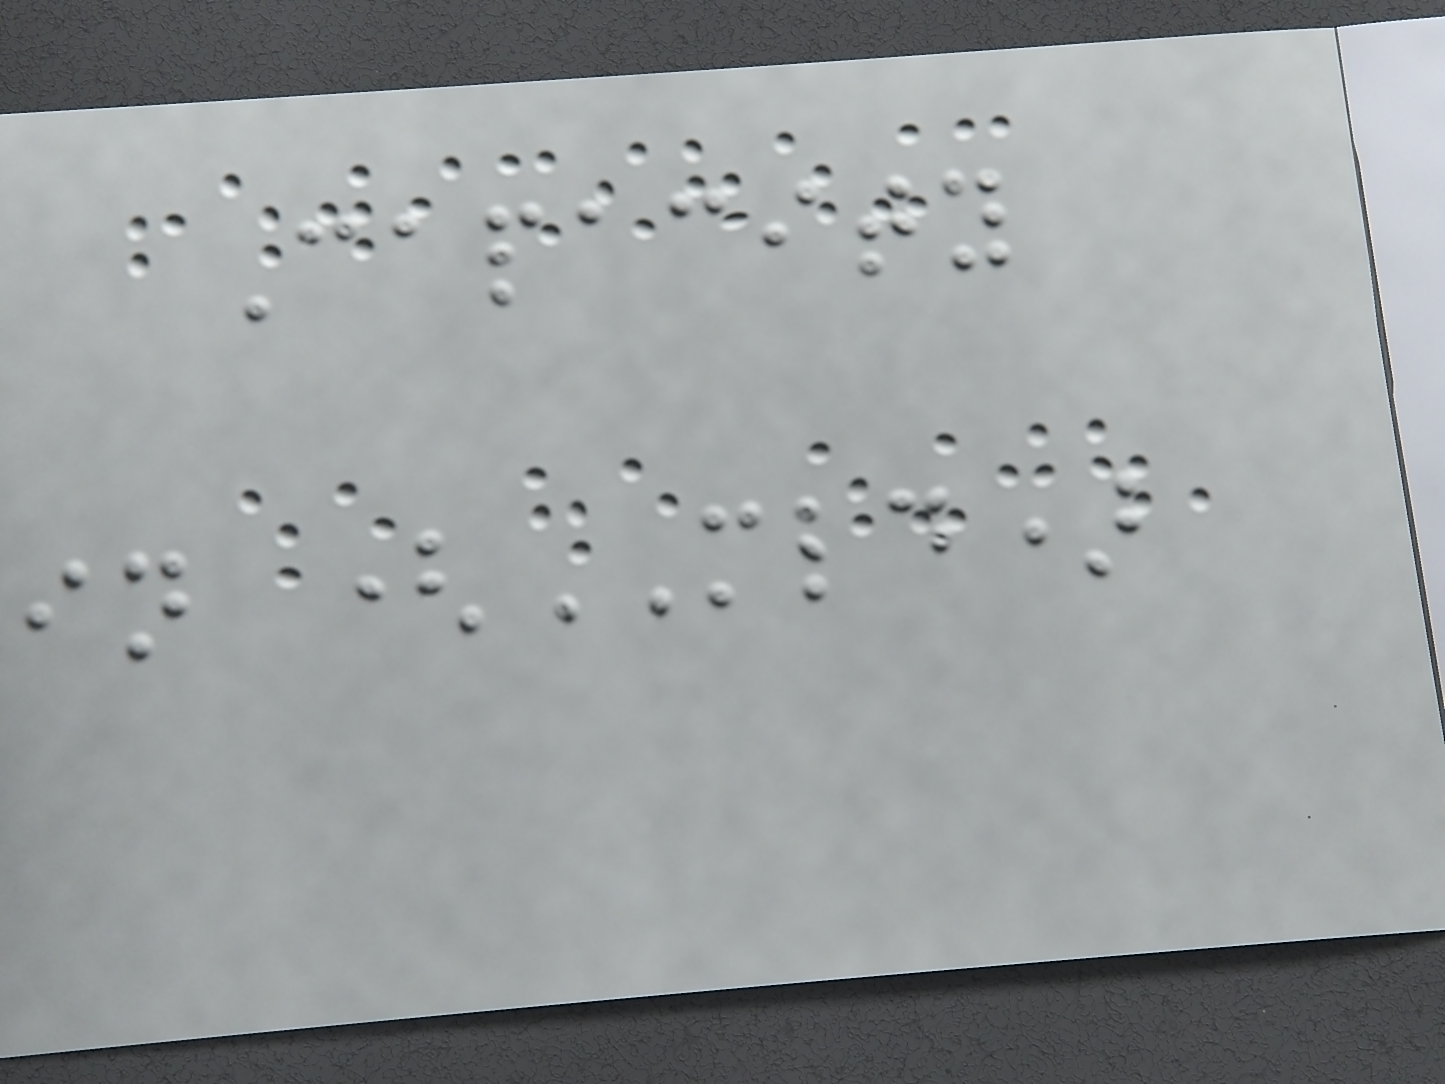Capacity
in (MLD)
